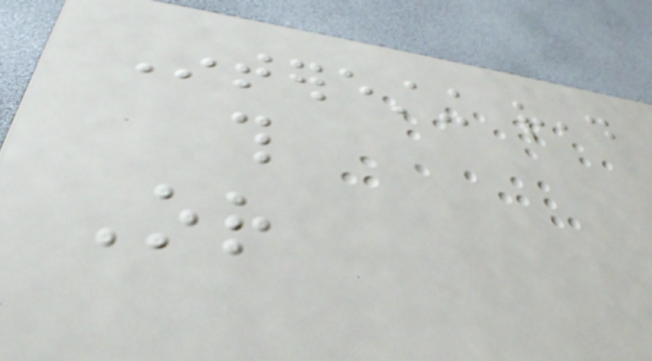Interesting read
this
Or
